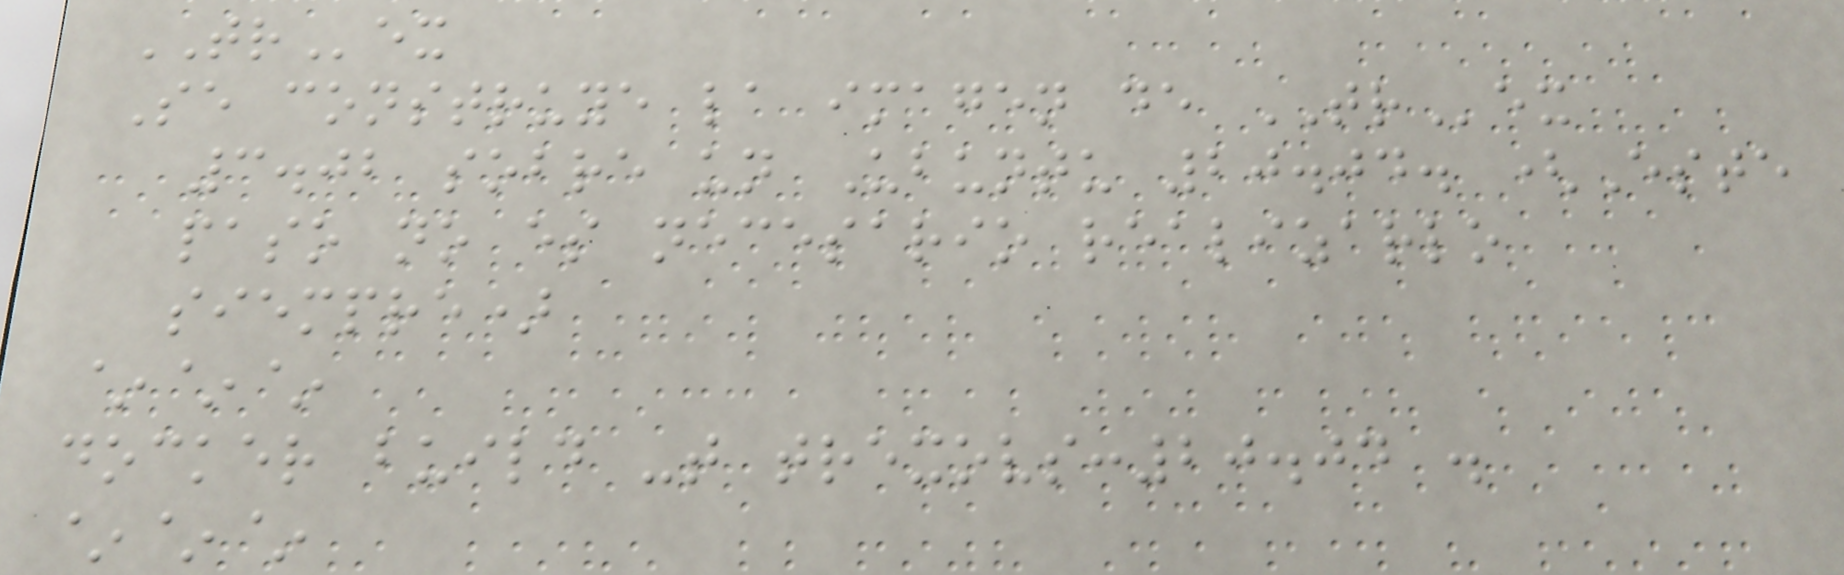TRex
Se construye la imagen de TRex
3.02 sobre un Ubuntu 20.04. (Este
paso no es necesario realizarlo
siempre)
~~~
docker build -t trexovs:20.04 .
~~~
